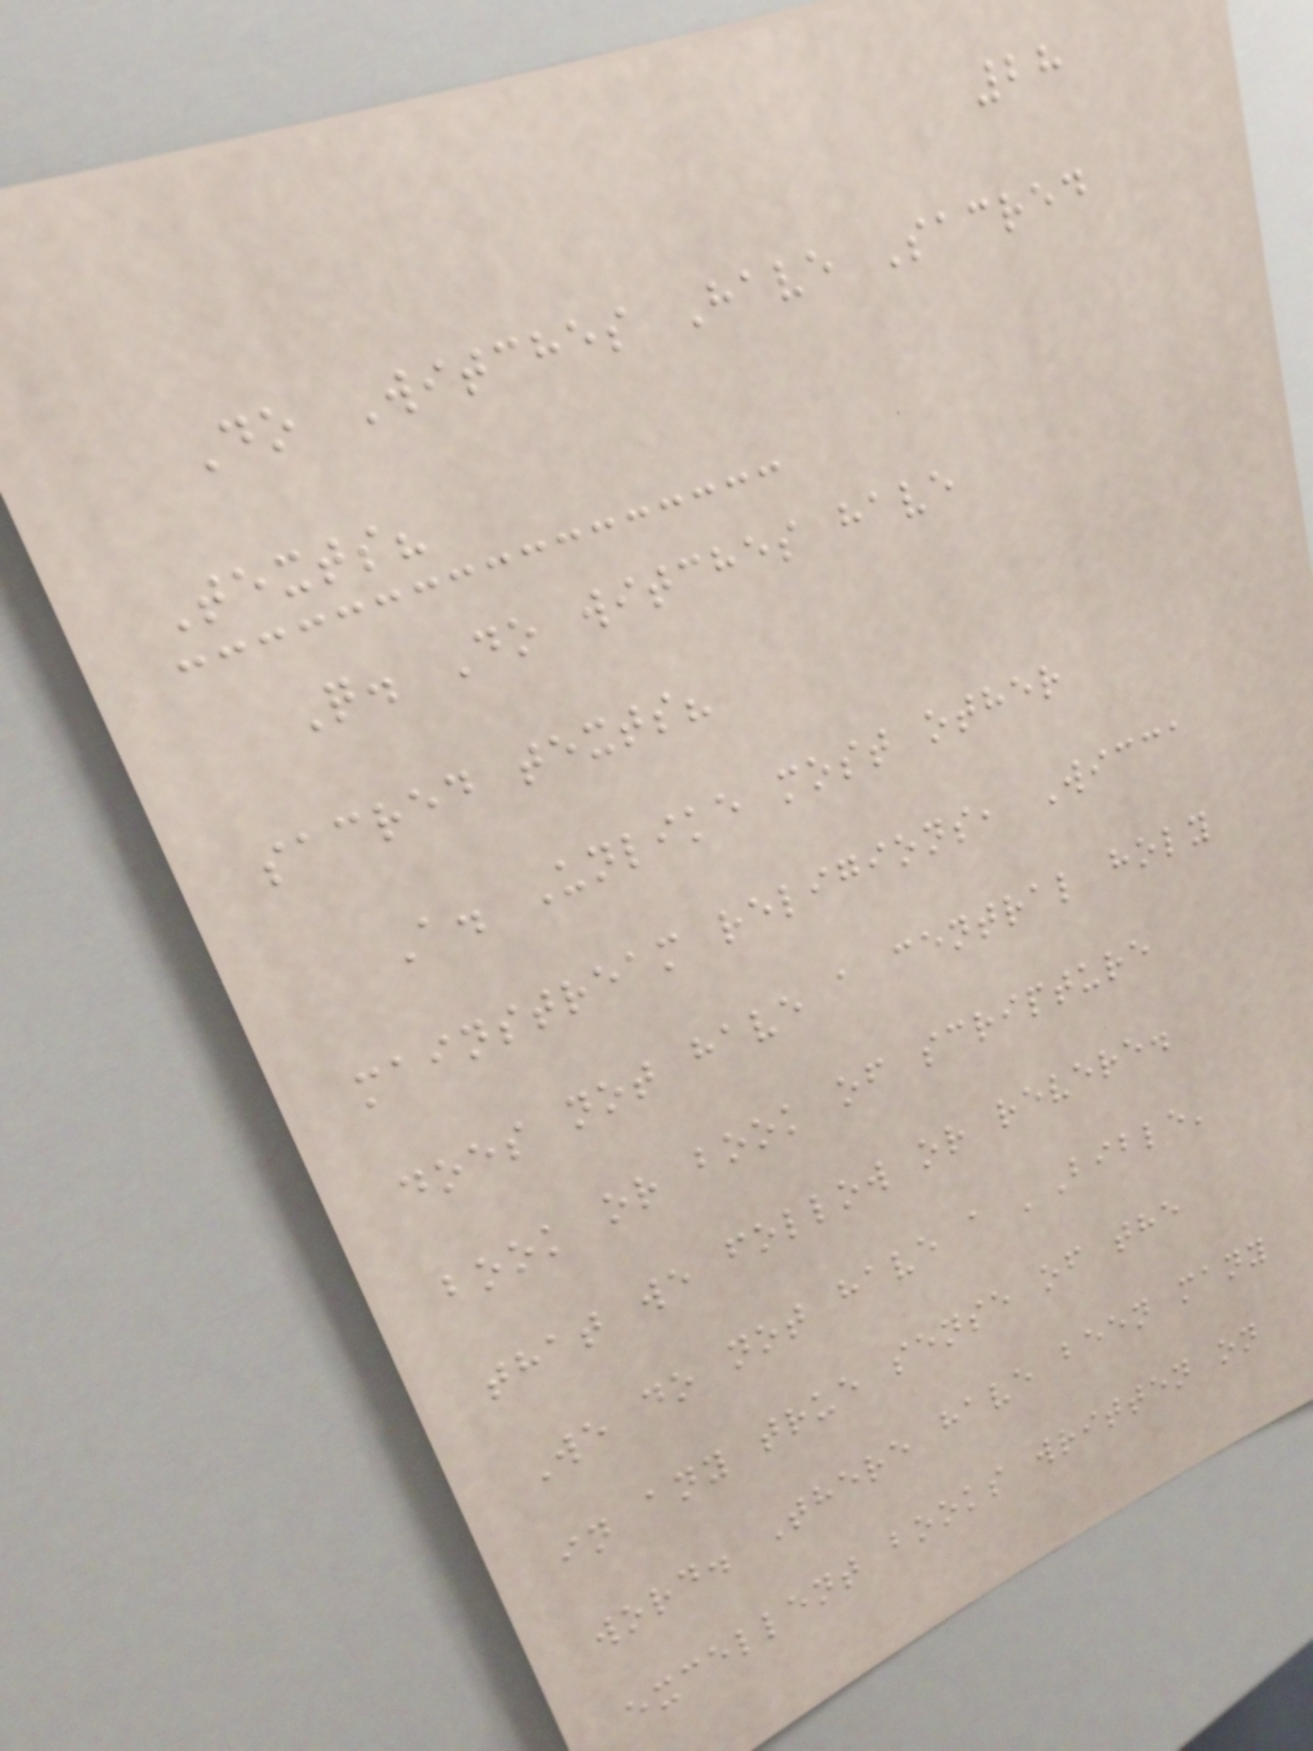28
Do Witches Have Sacred
Texts?
Q. Do witches have
sacred texts?
A. Unlike most other
mainstream religions, Wicca
does not have a central holy
book or book of scripture
that we follow or revere.
We do not have a 'Bible'
in any true sense of the
word. There have been many
excellent books written on
